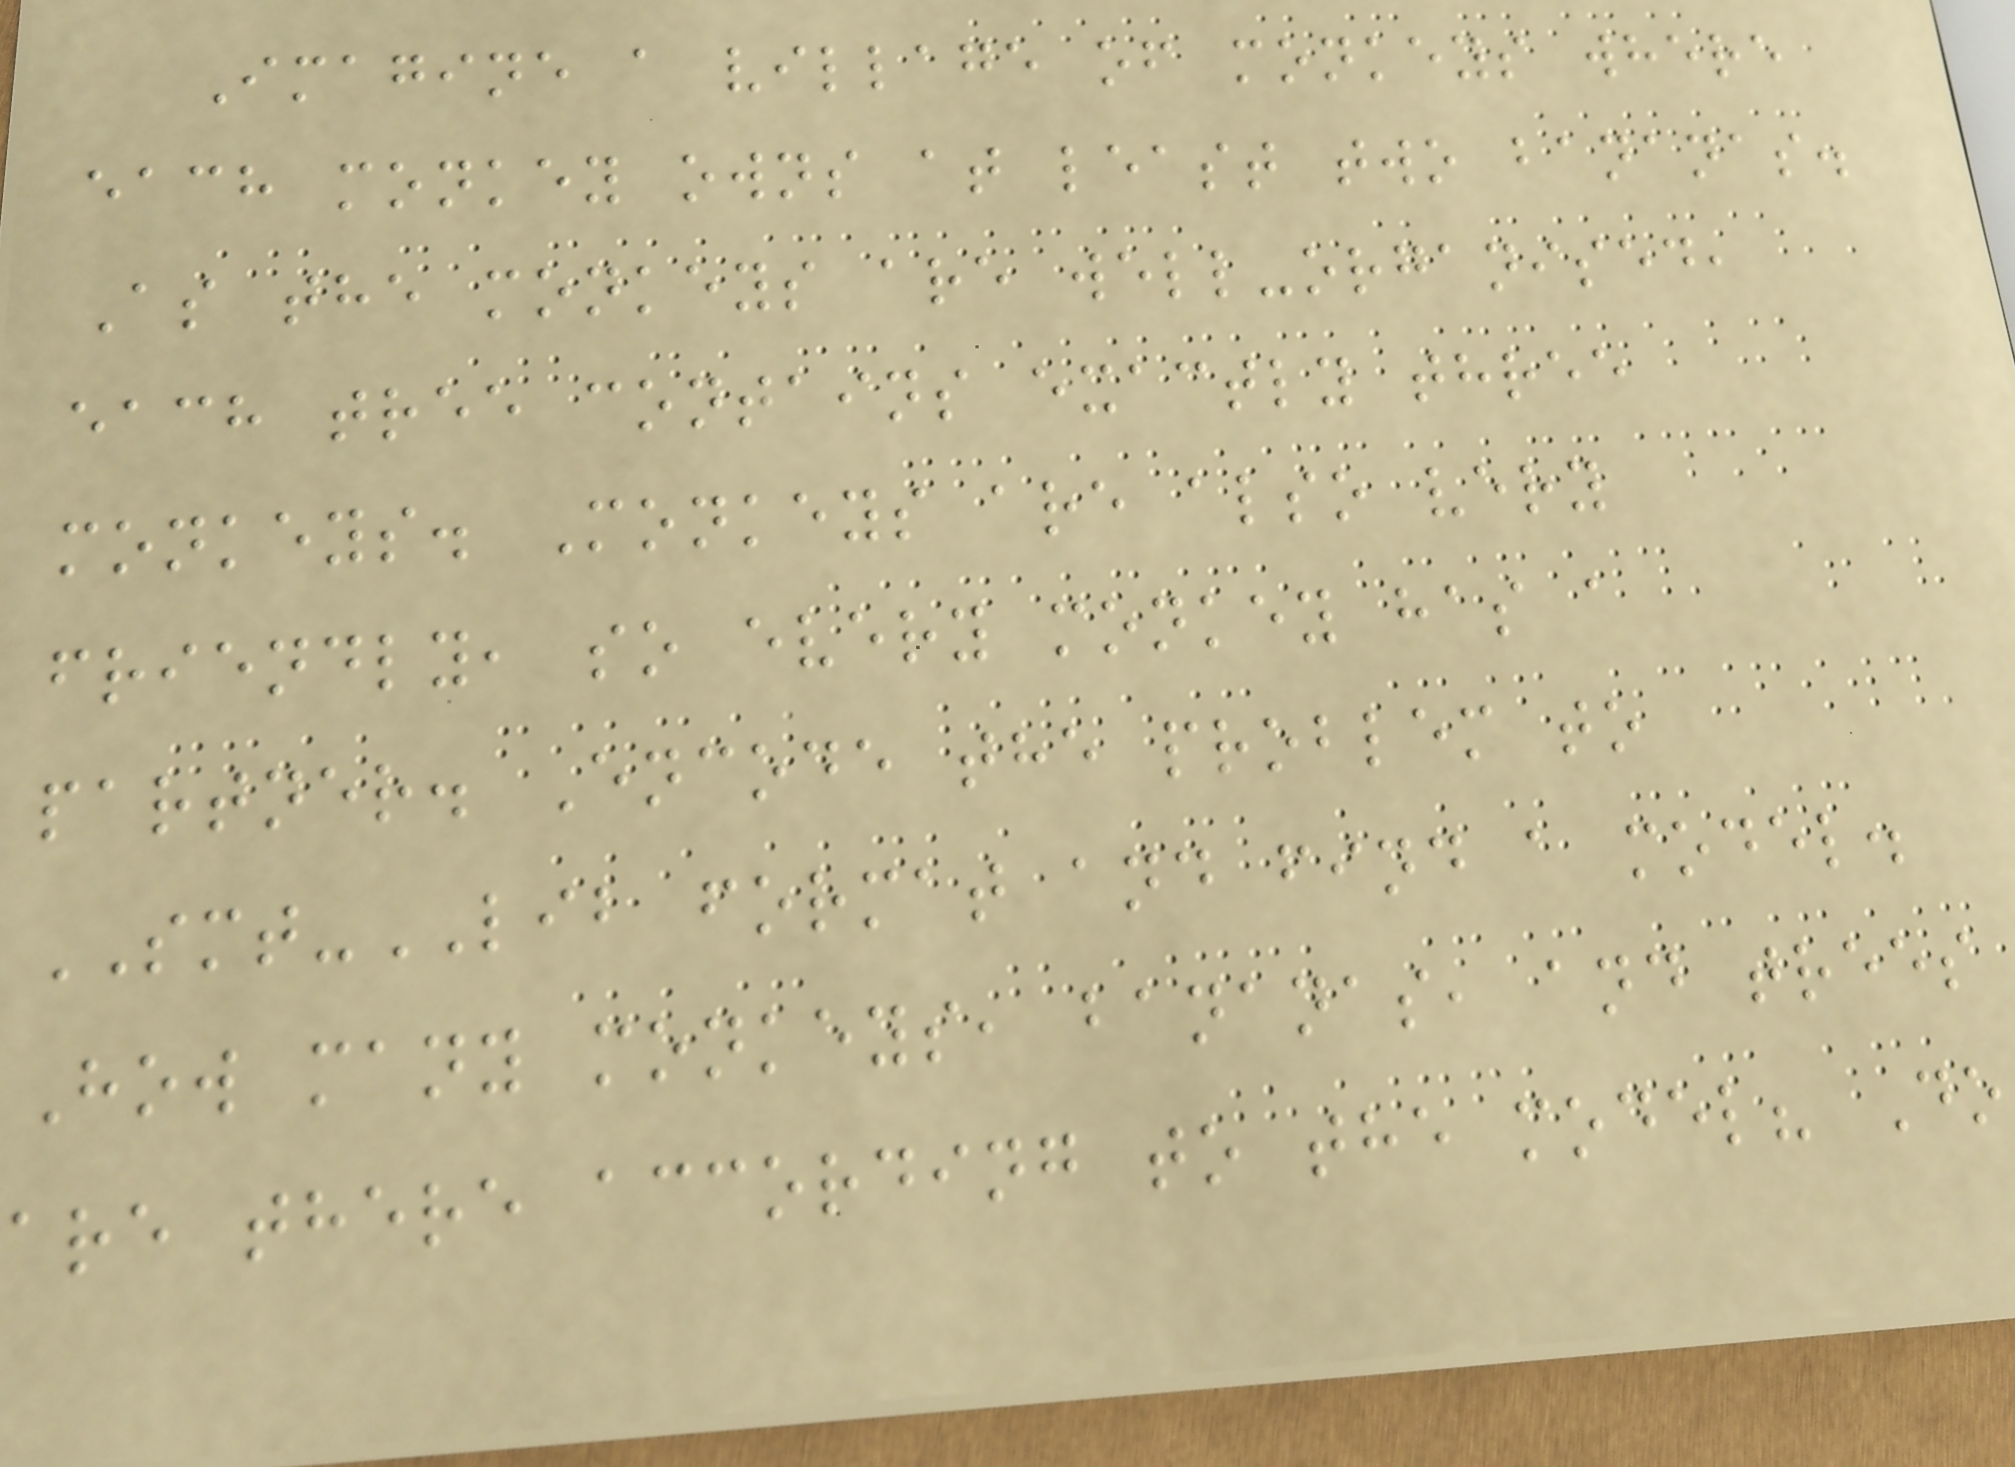Imagine a village of monkeys where
each monkey owns at least two bananas.
As the monkeys are well-organised,
each tree contains exactly three
monkeys. Monkeys are also very
friendly, so every monkey has a
partner. Encode the problem to
SMT-LIB format and find a model.
How many monkeys, bananas, and trees
are there according to the model? Do
